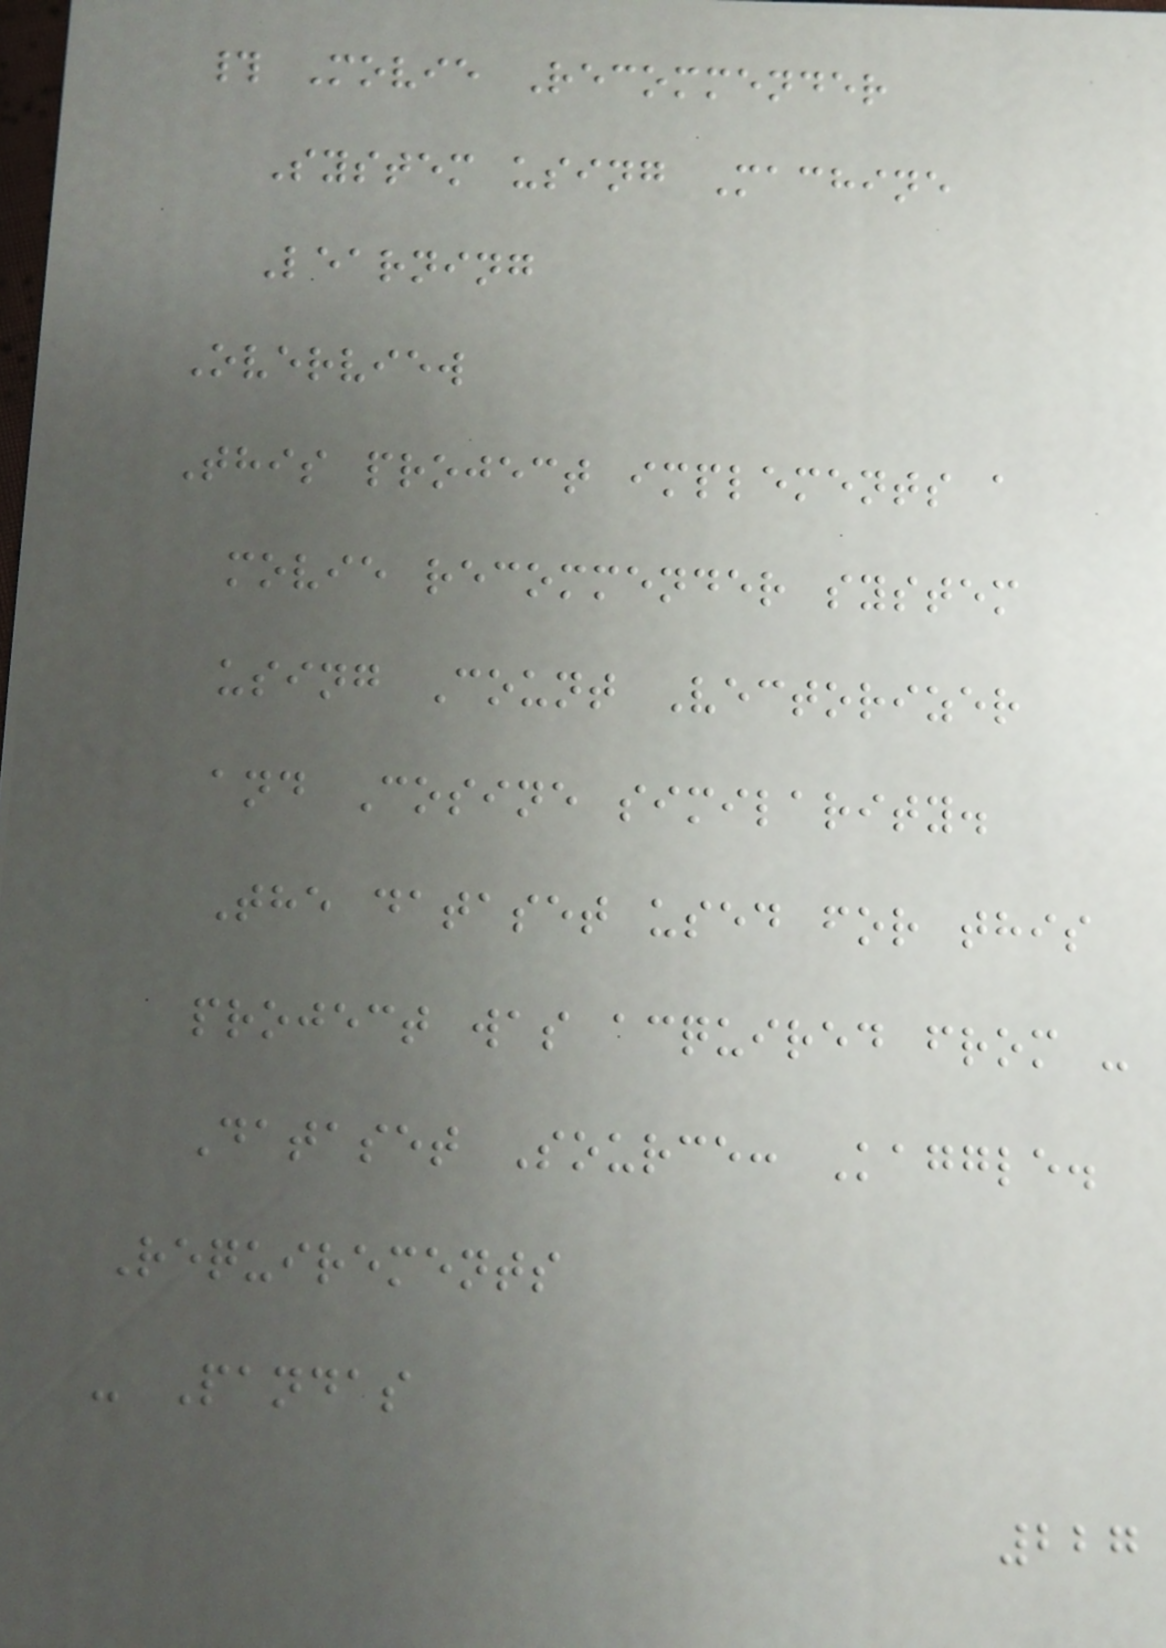# Movie Recommender
System using Machine
Learning
Overview
This project implements a
movie recommender system
using Count Vectorizer
and Cosine similarity.
The dataset used for this
project was acquired from -
Dataset Source: Kaggle.
Requirements
- Pandas
227
